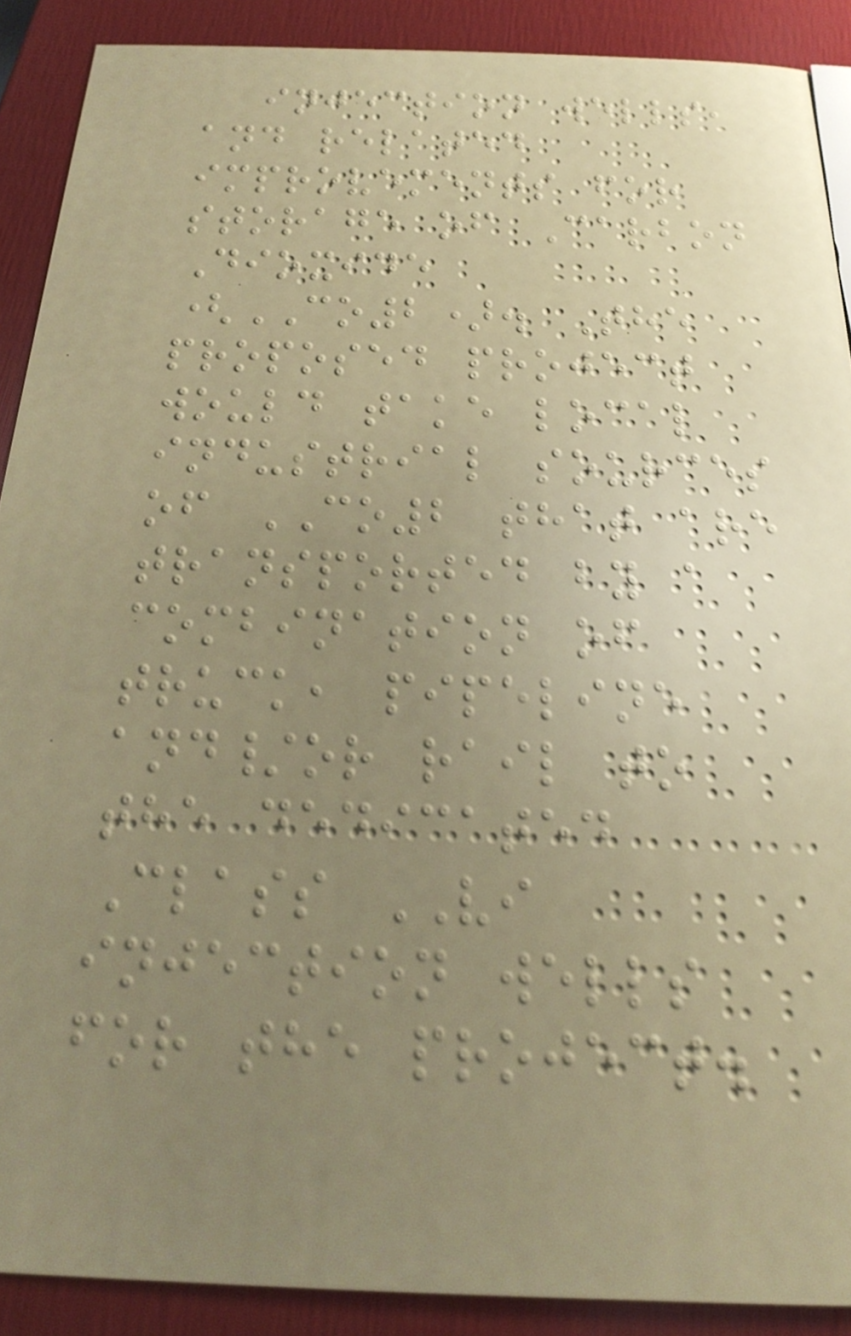injection wells,
and related
improvements for
storage of Carbon
Dioxide
(CO2). The
proposed project
would take local
industrial sources
of CO2 that are
transported by a
combination of
truck, pipeline
and/or rail to
the dedicated
Class VI
injection wells
for the project.
